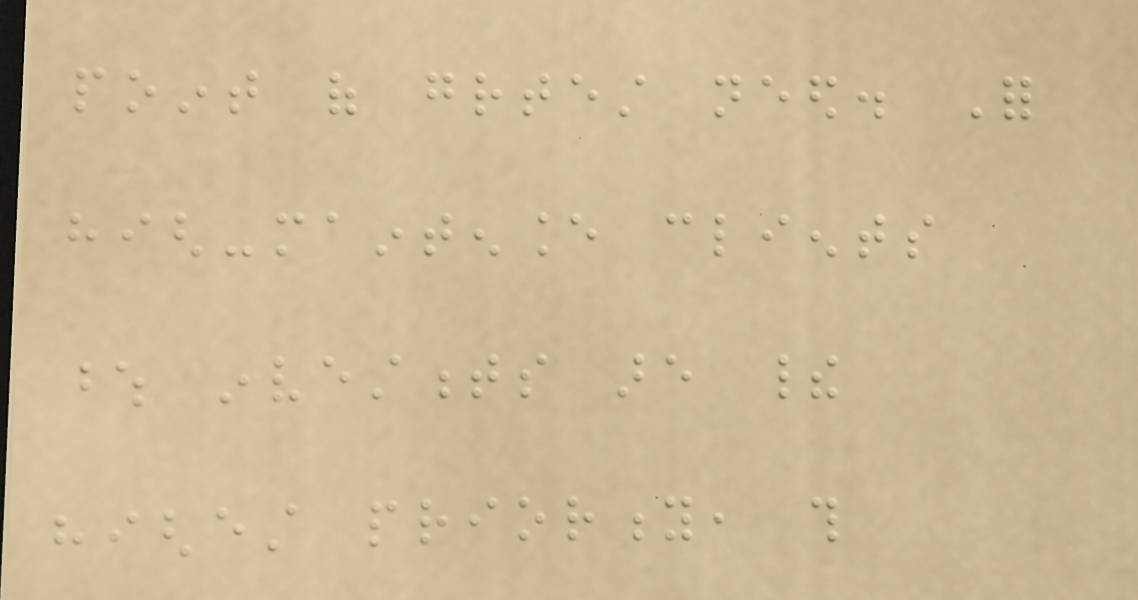point of greatest need. For
high-maintenance clients
whose investments are their
highest priority, this
